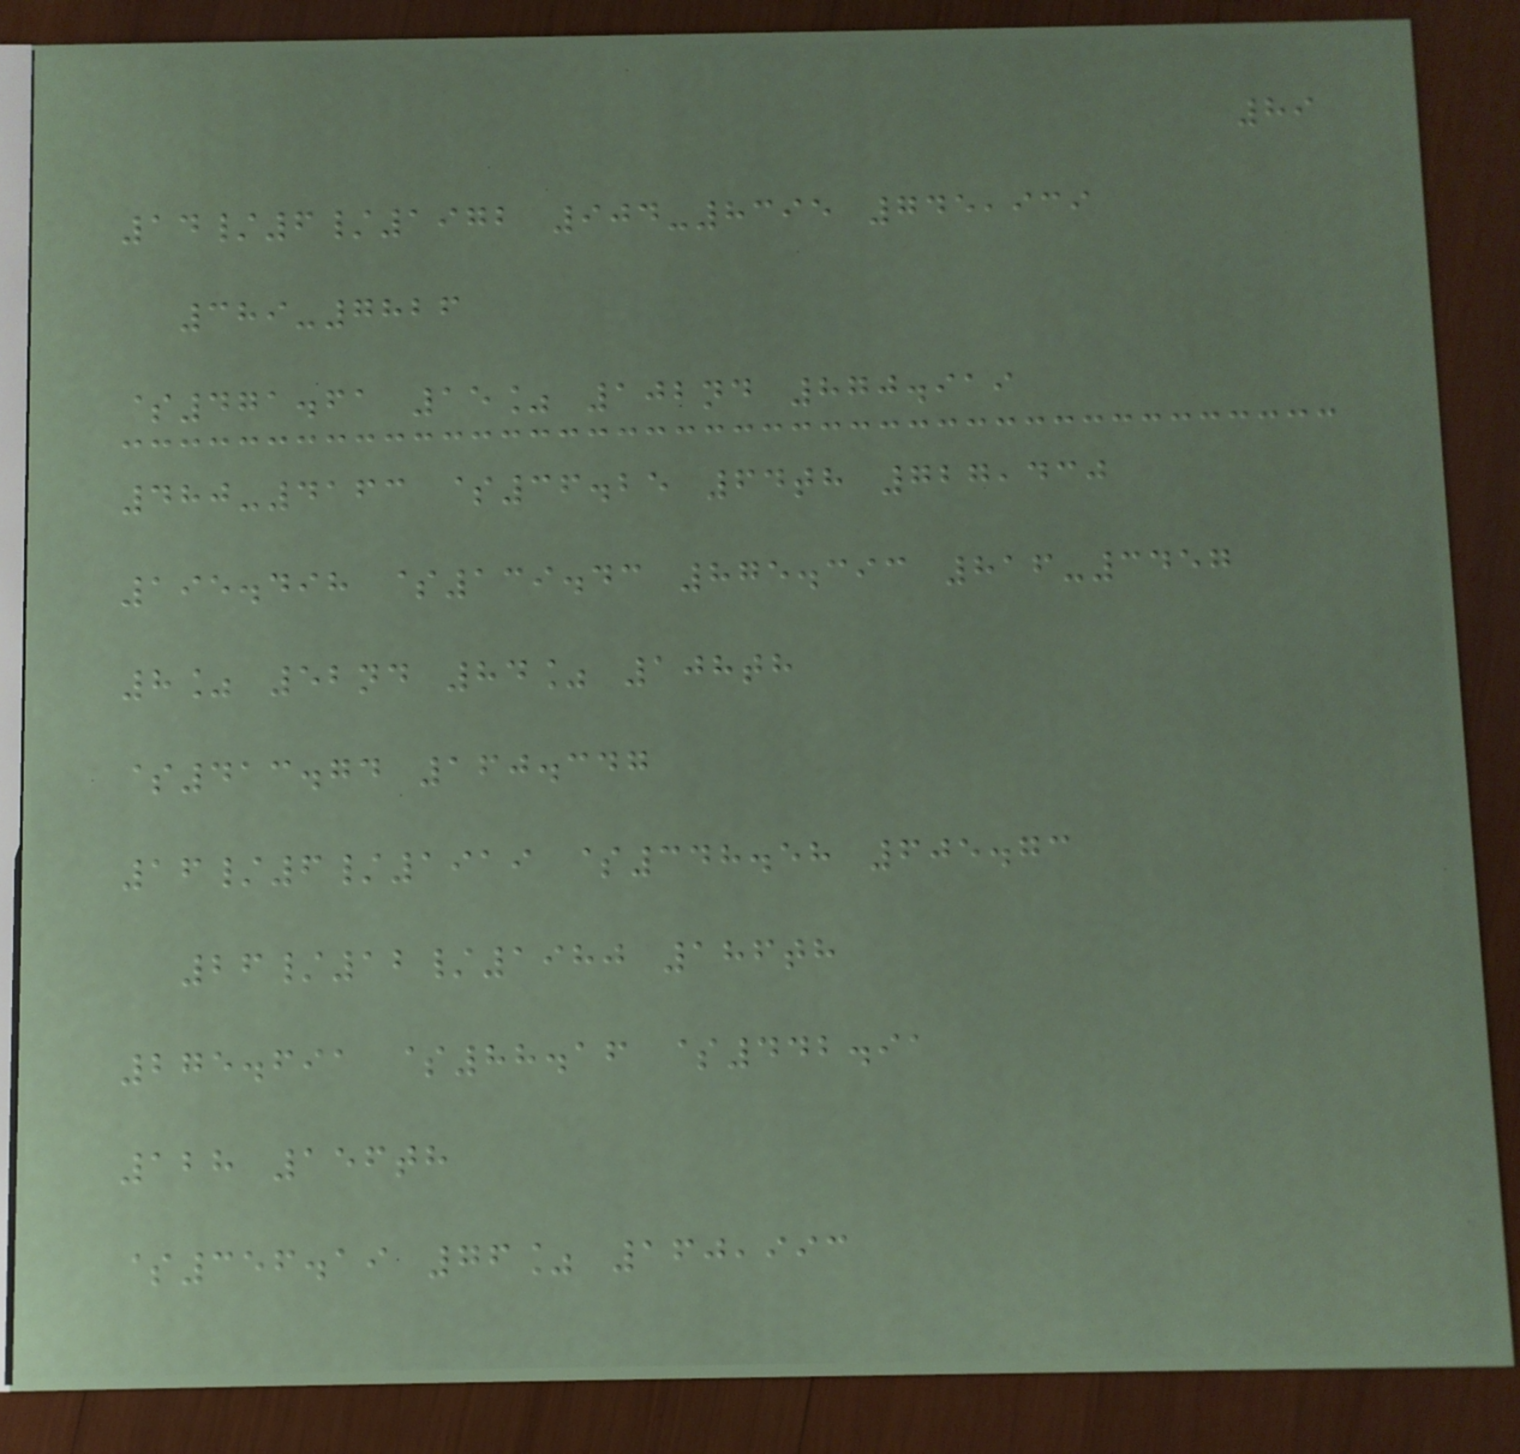89
14/6/1972 904-8395 745,939
389-7826
$471.61 15% 102nd 870.919
480-4163 $36.25 64th 727,430
195.498 $139.43 875.393 816-3457
8% 52nd 84% 108th
$413.74 160.347
16/6/1919 $348.58 605.73
26/12/1980 186th
275.691 $88.16 $442.91
128 156th
$356.19 76% 160,993
